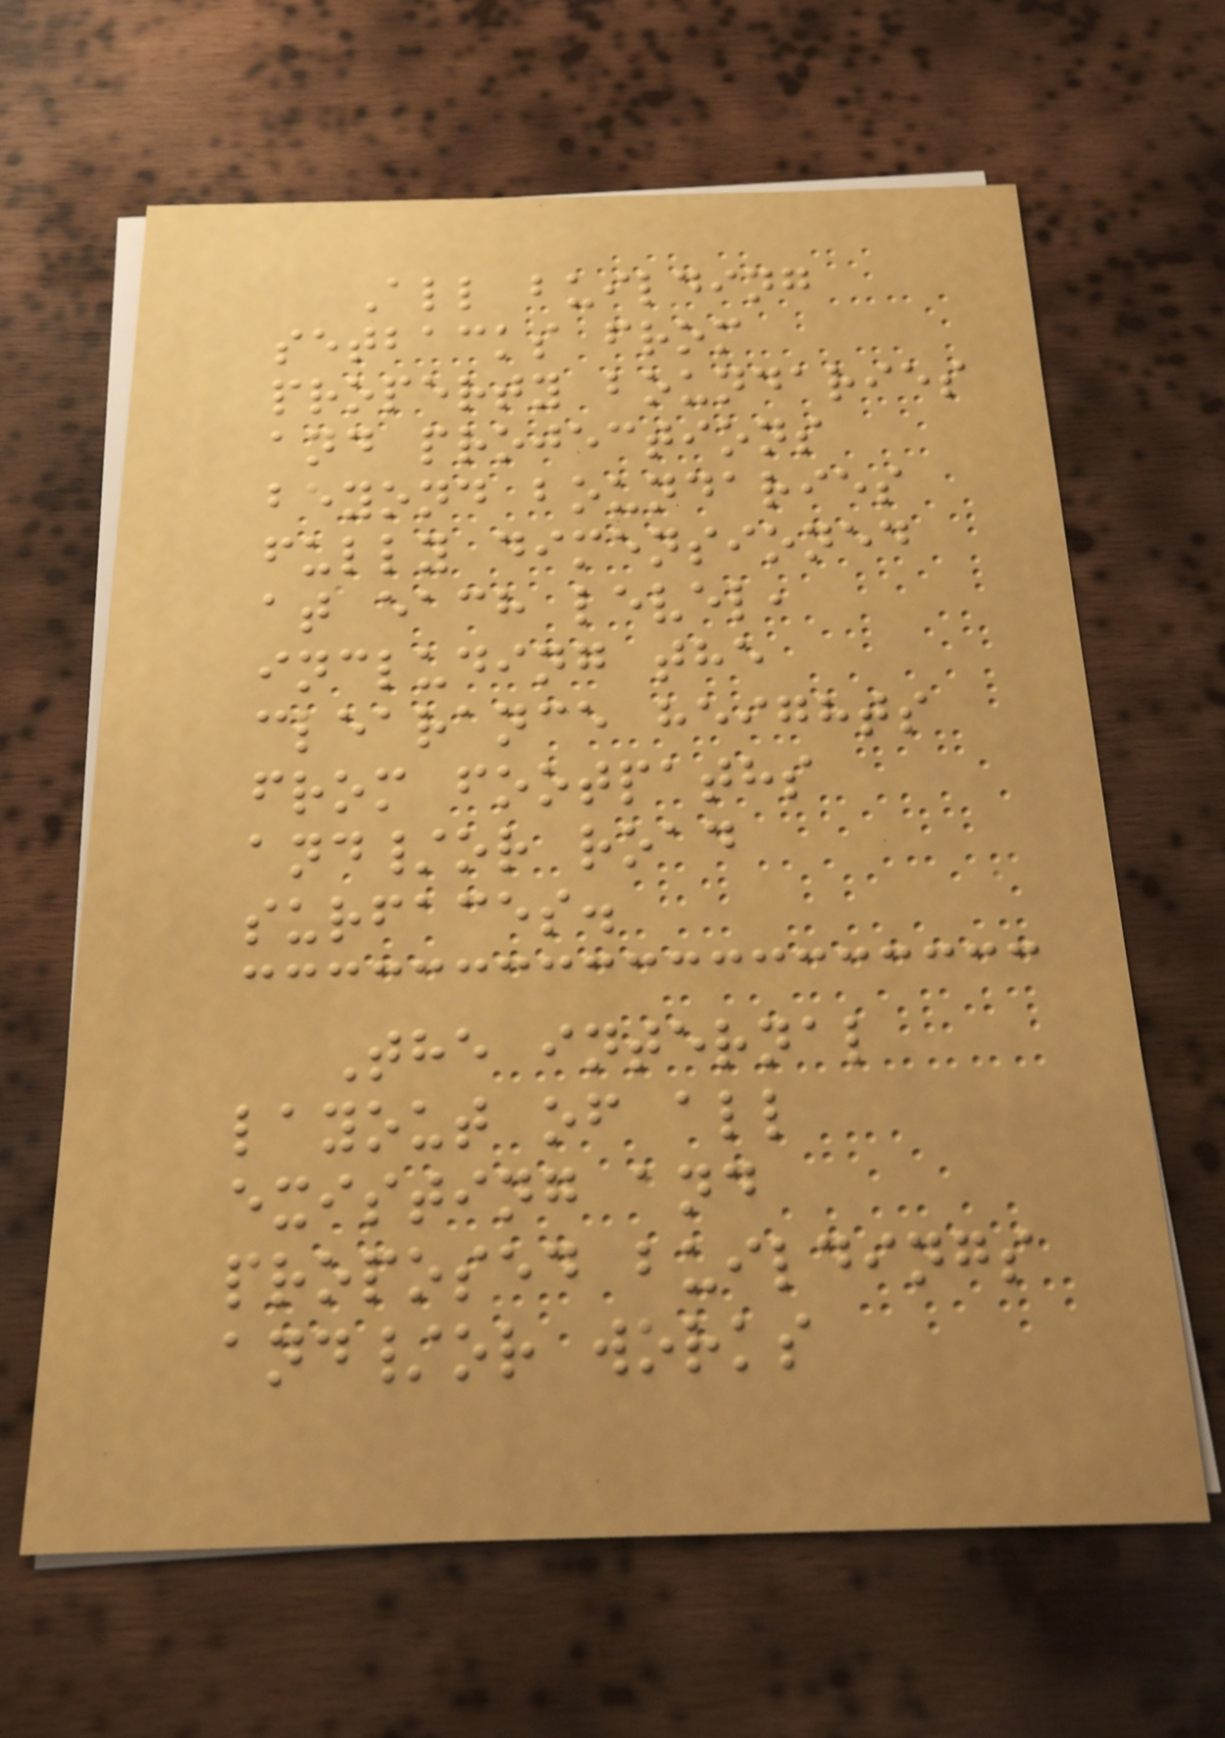All building
setbacks from
property boundaries
and projections
beyond boundaries
fully dimensioned
at each level,
including the
clearance heights
from footpaths
and/or road
surfaces.
The internal
layout of all
existing and
proposed buildings
and/or works
